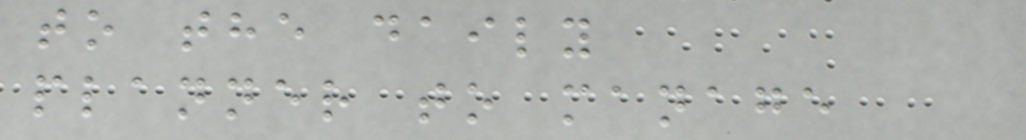to the daily
planner to manage
